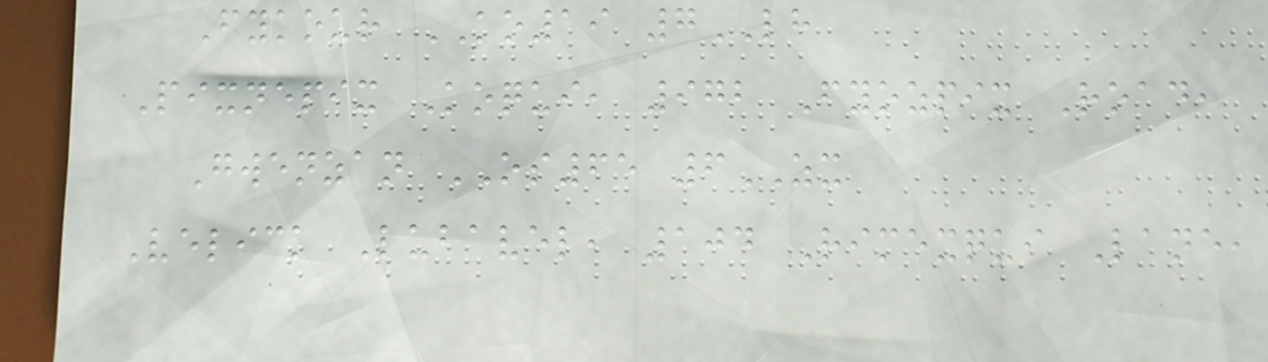Fykour KO19 7LH
Pixnepix Koqui, 972 Fyozpix Road,
Gwenzan OS65 6ZX
Velick Lubavel, 104 Rimexqui Lane,
